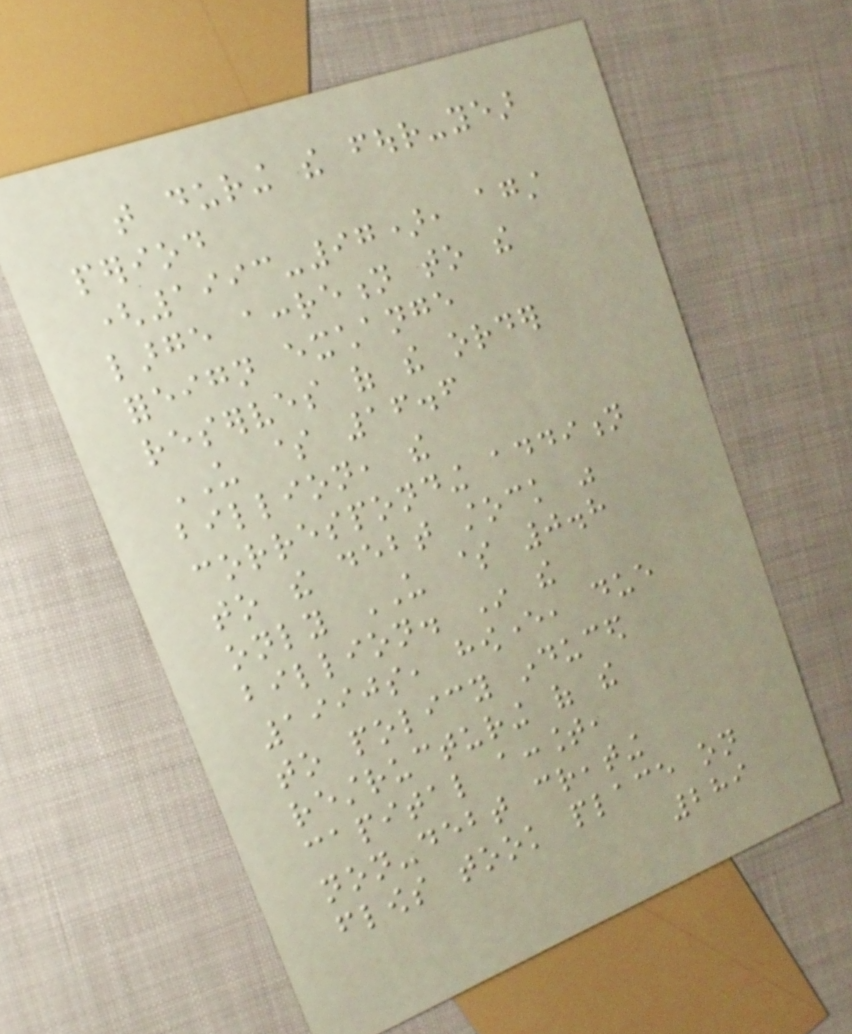that during the four-year
period
(1993-97), against
large accretion to the
foreign exchange
reserves of the order
US $ 16.6
billion, the
corresponding addition
to the debt stock was
only US $ 0.8
billion. In the
1990s, however, due
to policy induced
restructuring of the
capital account,
non-debt creating
flows took place on
289
